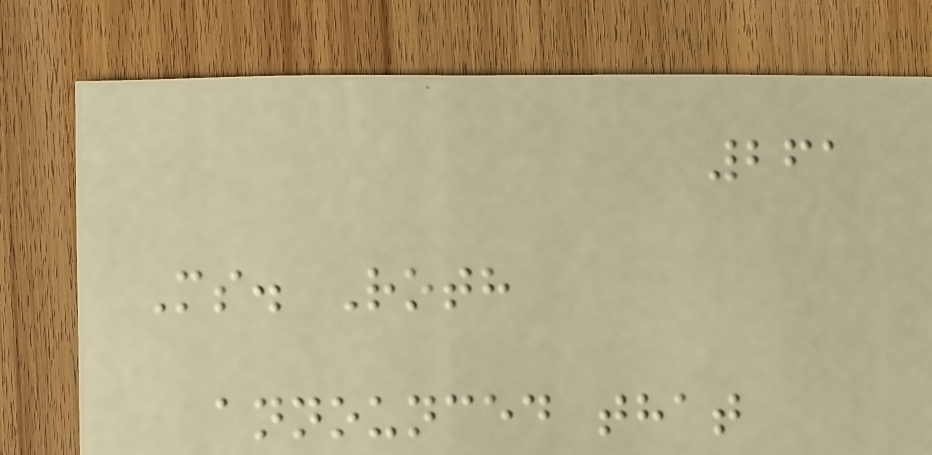261
Ms. Roth
announced that
